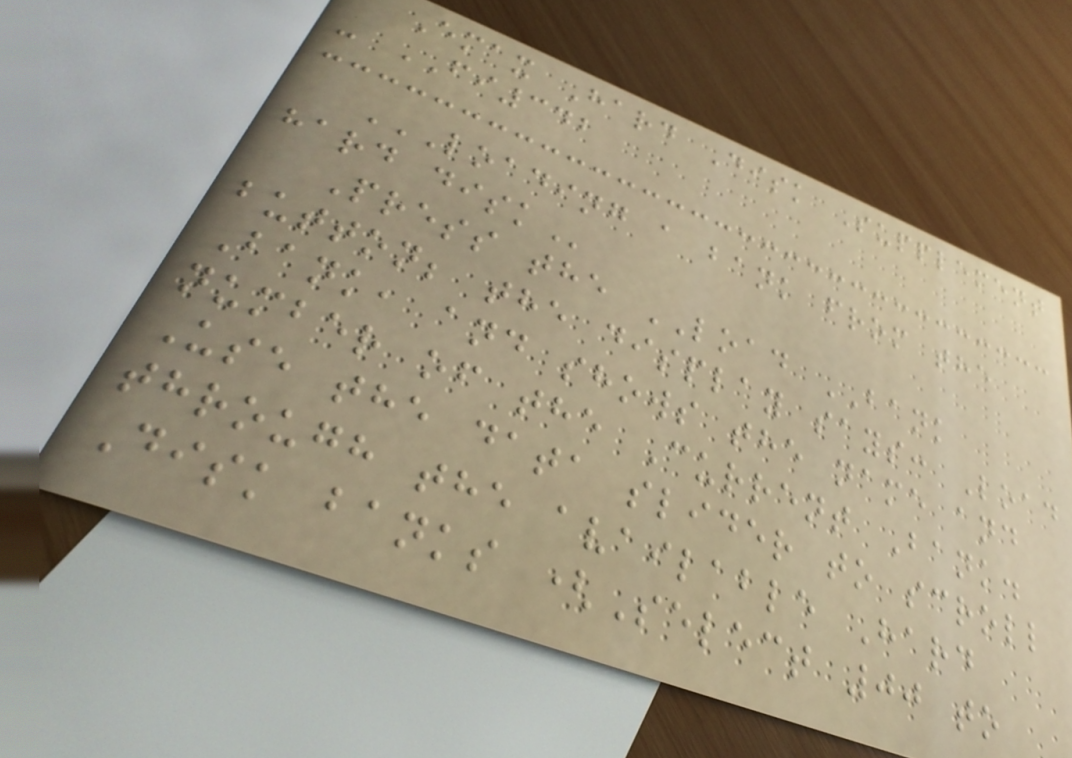Emax Hard Disk Supplement
- FI342
LOADING A BANK FROM THE
HARD DISK
Press the LOAD BANK
button; the display says: Load
Bank, and shows the name and
number of the Current Bank.
Use the data slider to scroll
through the available Hard
Disk banks (Select 00 to
